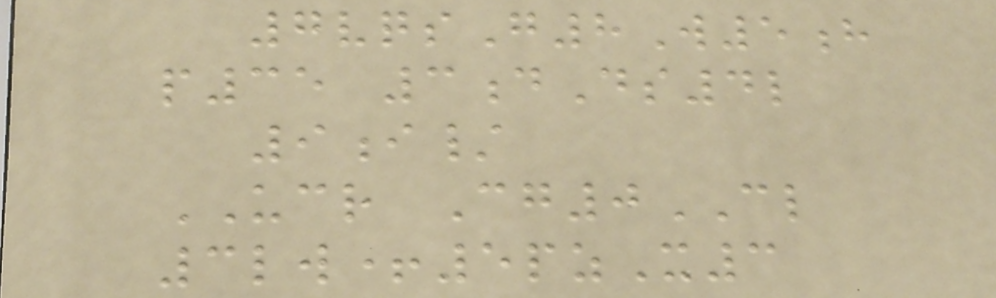7vqsG8W5h
p35 3dDs4l
9i/
UCR Cg0CL
3lw+5pzX3
